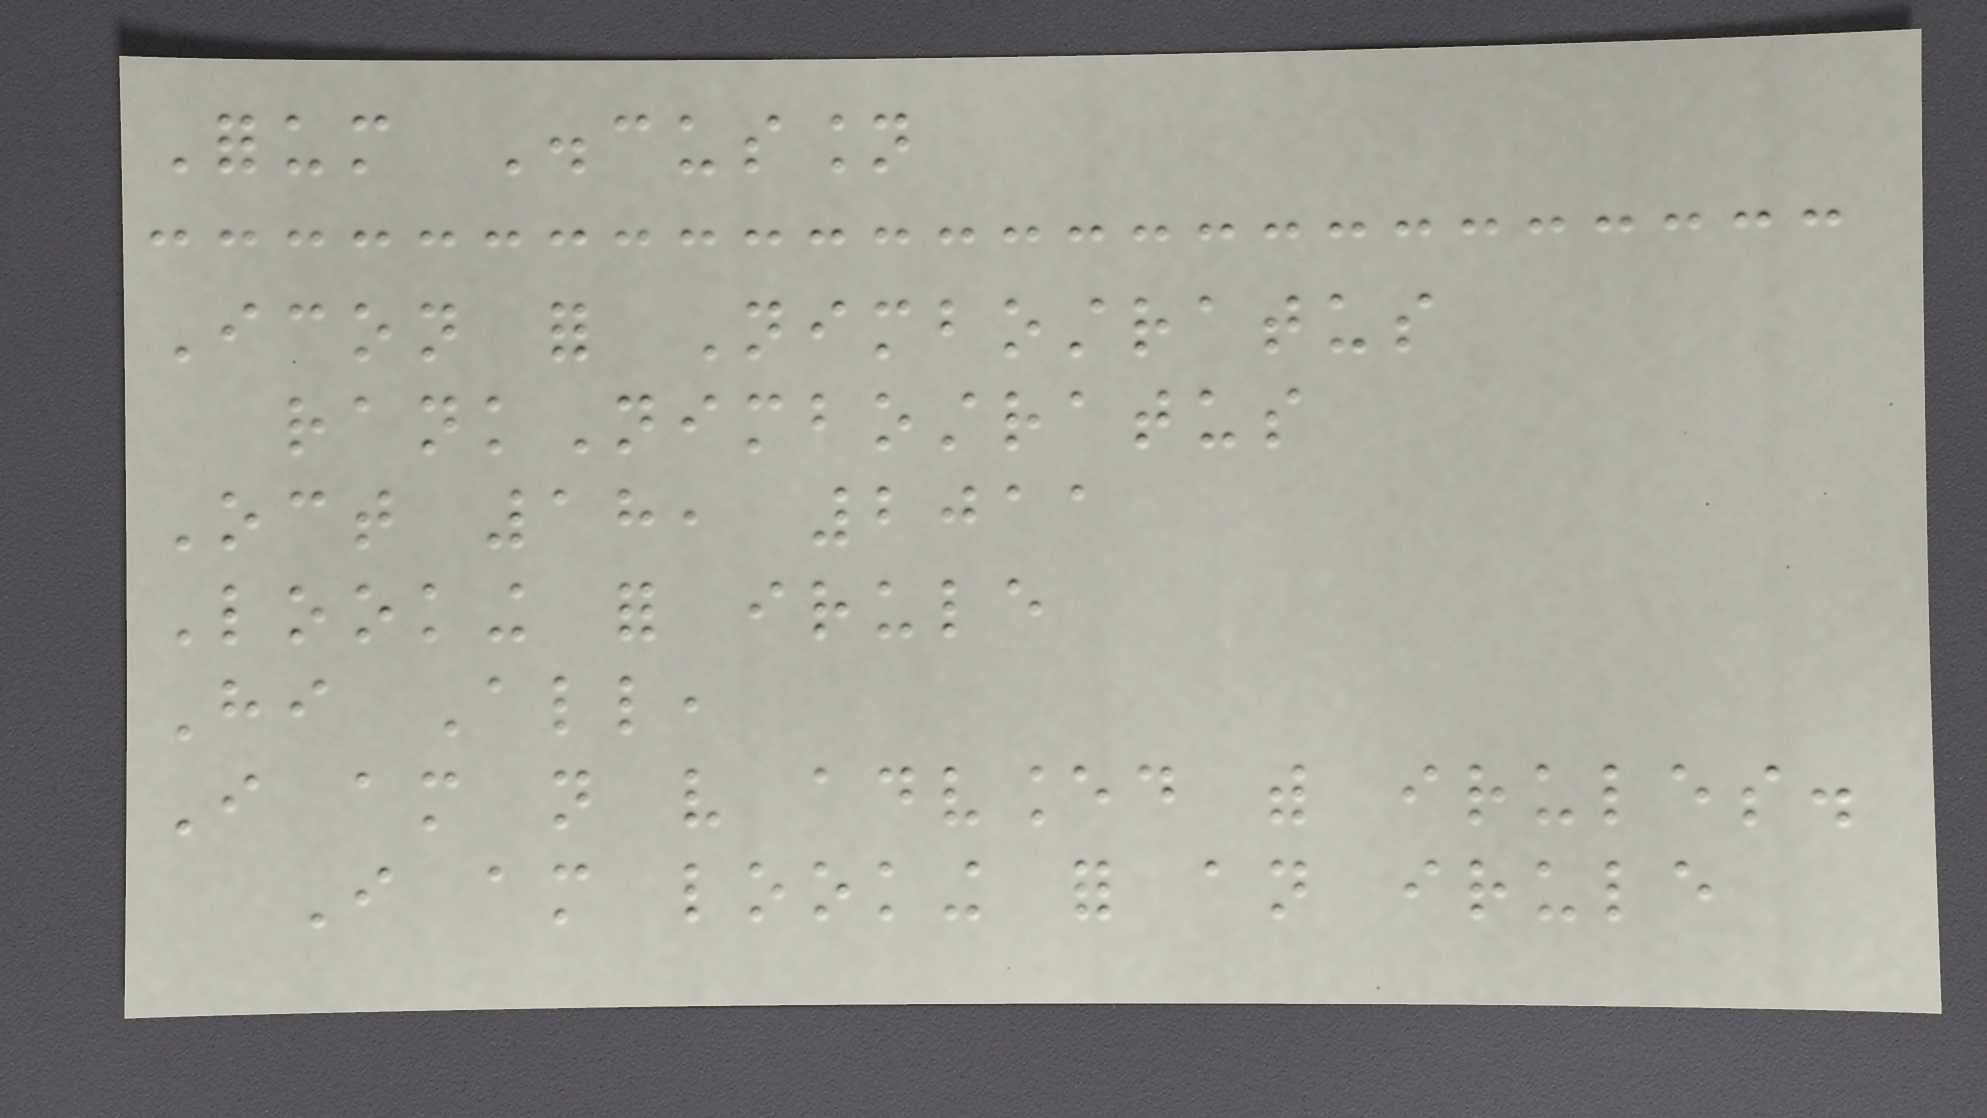Forum Discussion
Icon for Nimbostratus
rankNimbostratus
Oct 18, 2011
Looking for irule
Hi All,
I am not very advanced with irules.
I am looking for an irule
